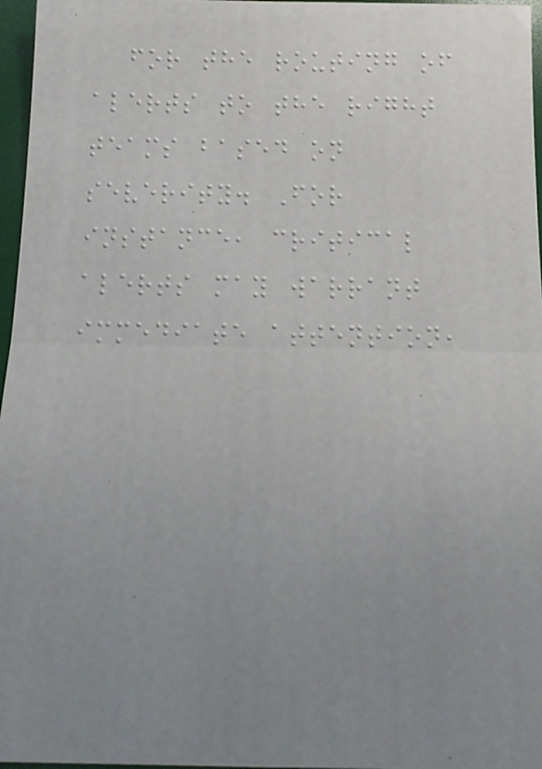for the routing of
alerts to the right
teams based on
severity. For
instance, critical
alerts may warrant
immediate attention,
